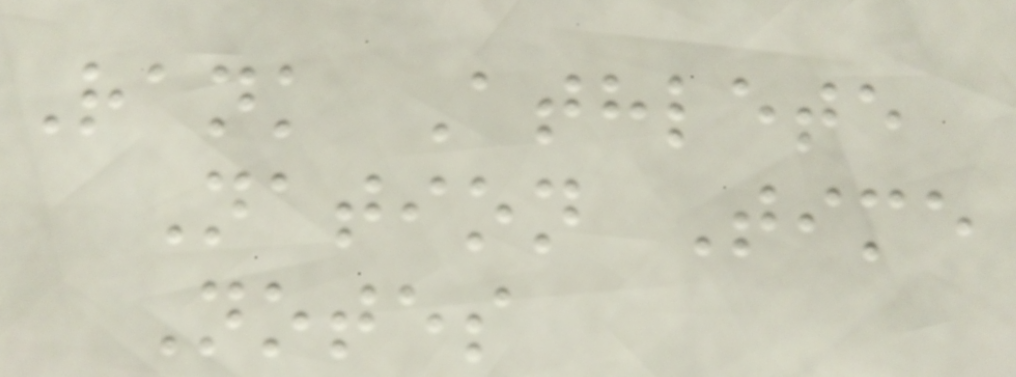Rank Athlete
Nation Time
Notes
